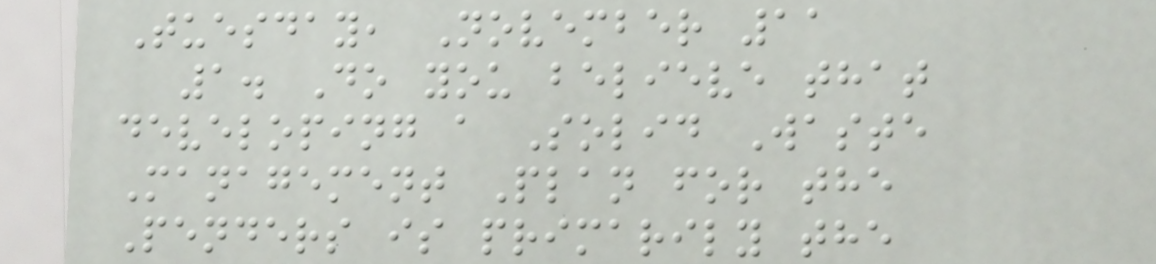Tuesday, November 11
1. Do you believe that
developing a Solid Waste
Management Plan for the
Penders is primarily the
